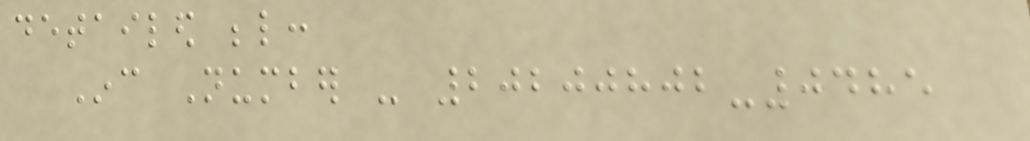detailed below:
Inc Number - 20200802-0485
